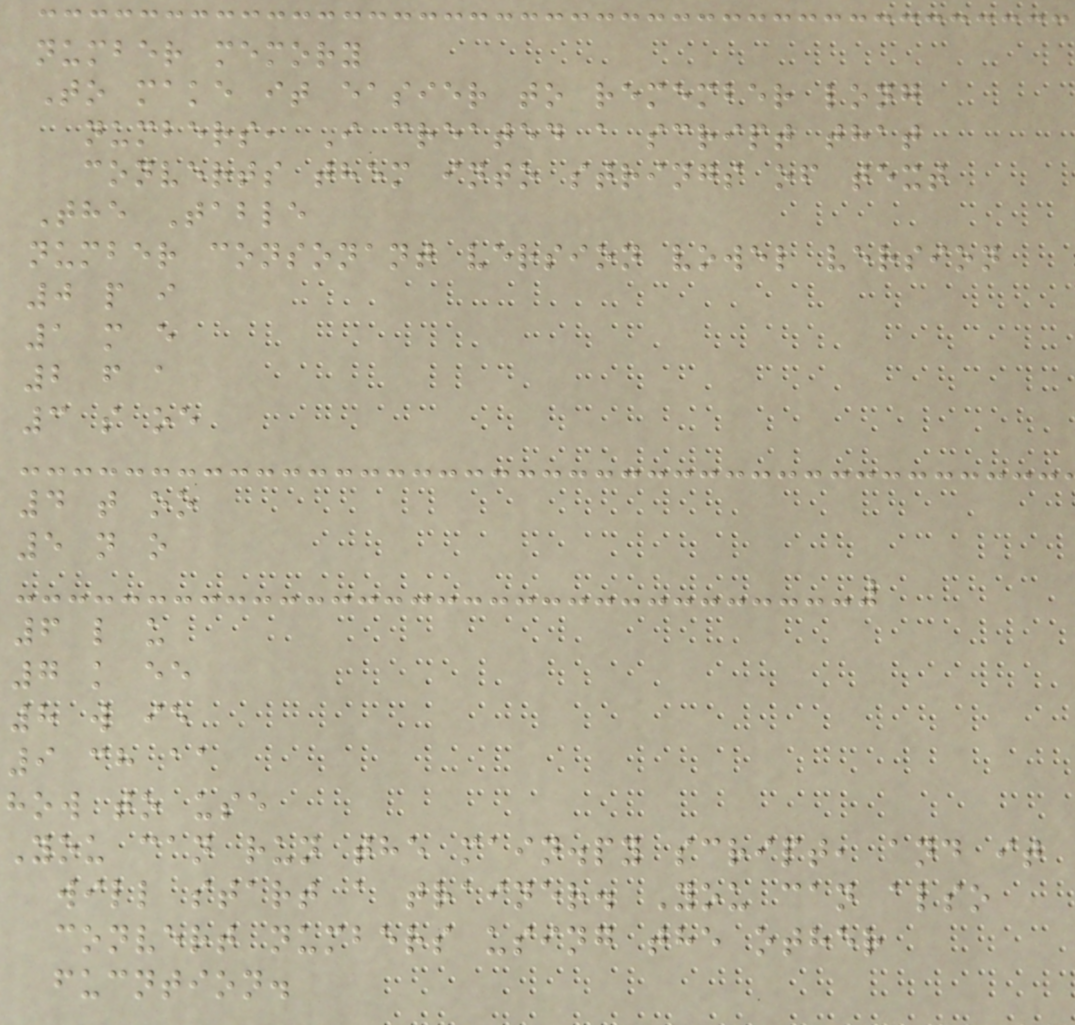number memory
To make it easier to remember long
numbers, I created a script that
converts them into strings of text
The Table
number consonant version vowel version
0 p i
1 m e
2 f a
3 s oe
4 t oo
5 n o
6 l u
7 k ee
8 w ie
9 ch aa
how to use
You can run the main.py script, and it
will start a trainer. You can also
convert numbers using the other
fucntion.
